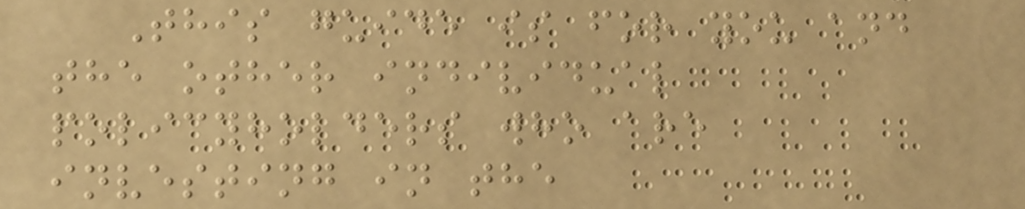This guide is for you and
the other individual
policyholders who are
investing in the
